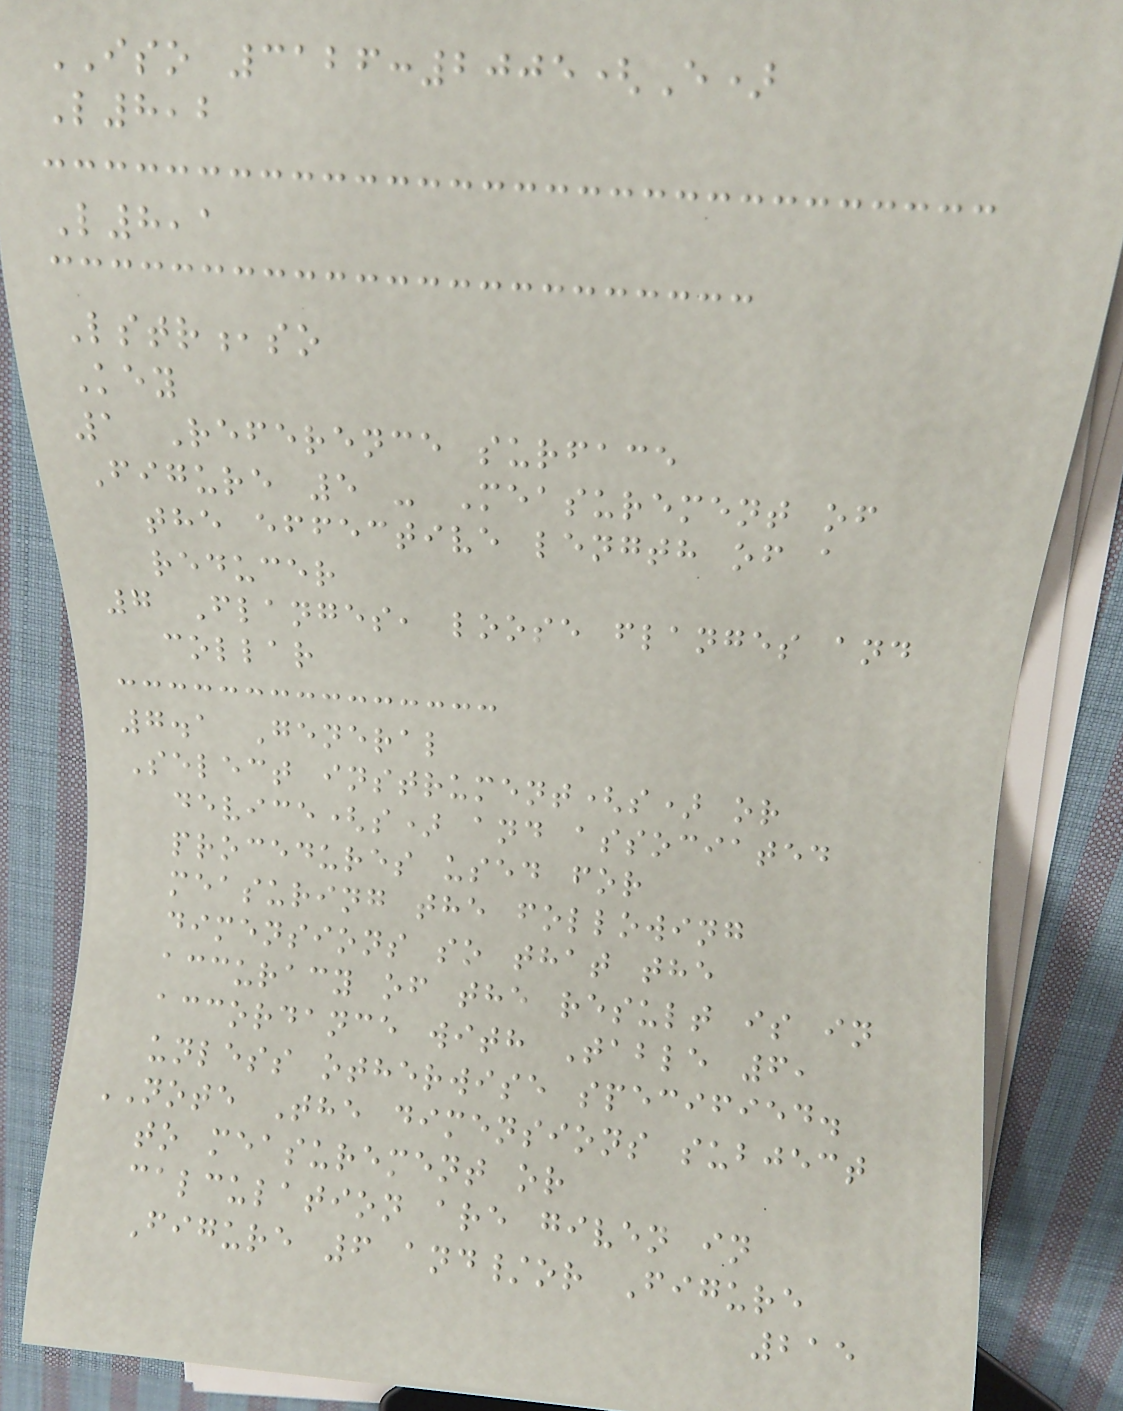ISO 3126:2005(E)
L8,2
L8,1
Lstr,so
Key
1 Reference surface
Figure 5 - Measurement of
the effective length of a
reducer
7 Flanges, loose flanges and
collar
7.1 General
Select instrument(s) or
device(s) and associated
procedures used for
measuring the following
dimensions so that the
accuracy of the result is in
accordance with Table 6,
unless otherwise specified.
NOTE The dimensions subject
to measurement or
calculation are given in
Figure 6 and/or Figure
215
